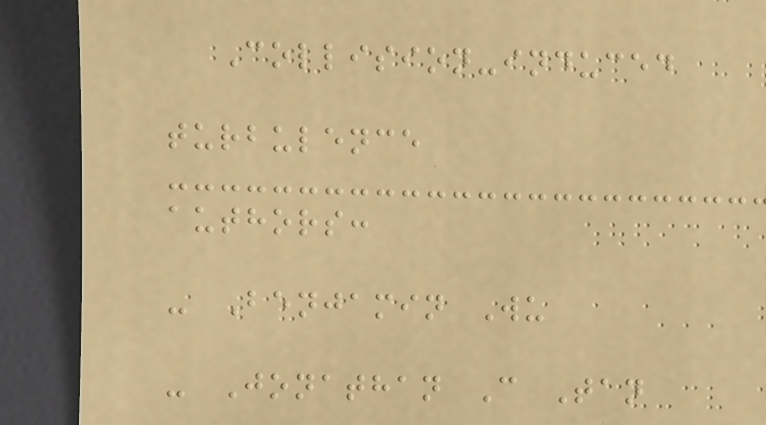Collision-induced
turbulence
authors:
- Benjamin Wu
- Jonathan C Tan
